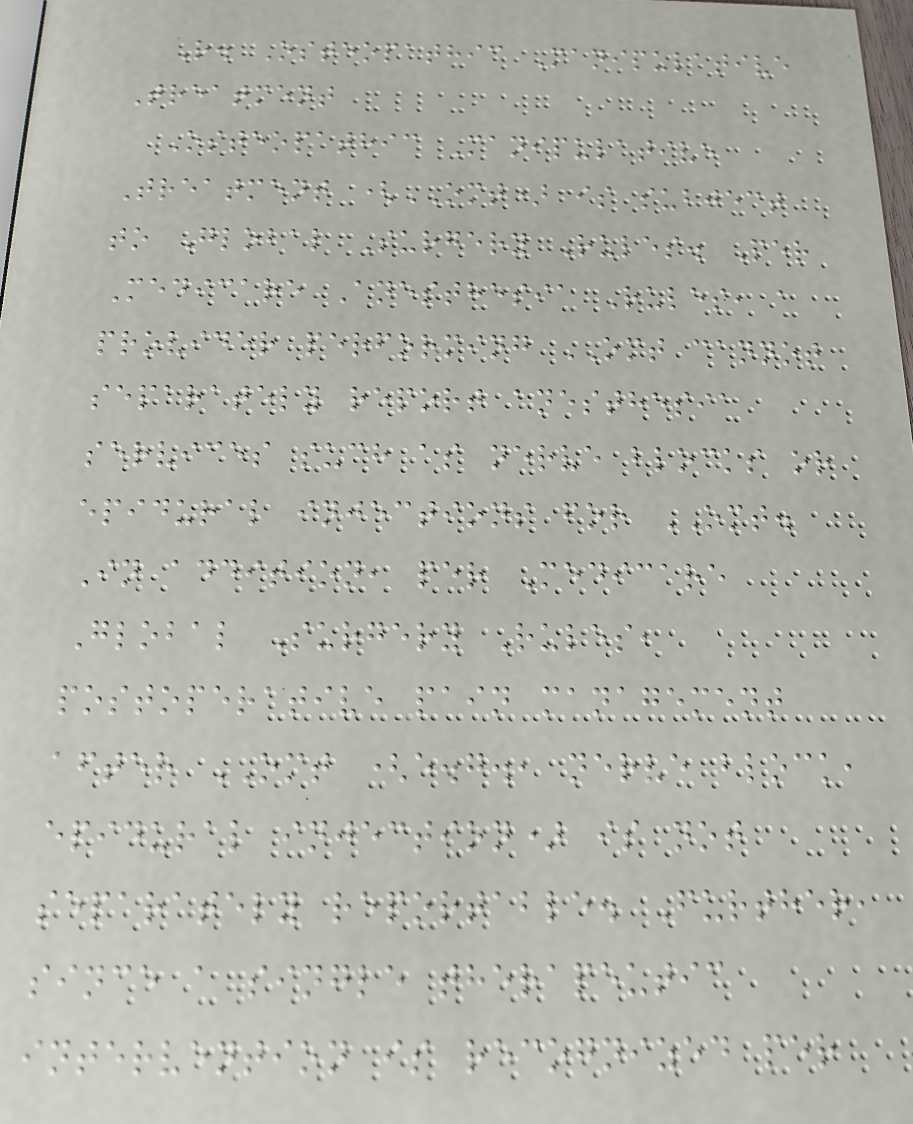R. Osteopathic Manipulative
Treatment
Osteopathic Manipulative
Treatment (OMT) is subject
to Global Surgery Rules. Per
Medicare Anesthesia Rules, a
provider performing OMT cannot
separately report anesthesia
services such as nerve blocks or
epidural injections for OMT.
In addition, per Medicare
Global Surgery Rules,
postoperative pain management
after OMT (e.g., nerve block,
epidural injection) is not
separately reportable. Further,
since a single therapeutic
intervention is recognized per
